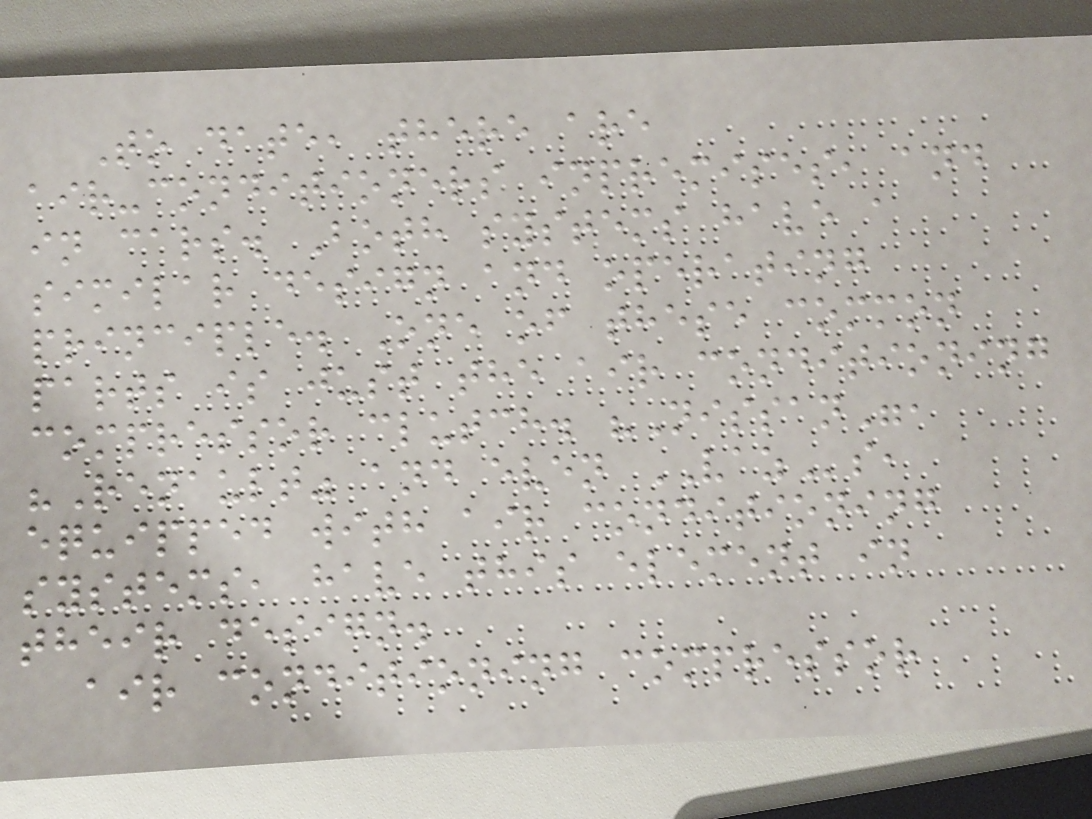To date, there are
air-conditioners inpremises, and
in cars. Both systems have a
similar design and operating
principle. One of these common
parts is just the air conditioning
compressor clutch. "Nissan",
"Renault" and even VAZs,
equipped with air conditioning
systems, have this element in
their design.
air conditioning compressor
